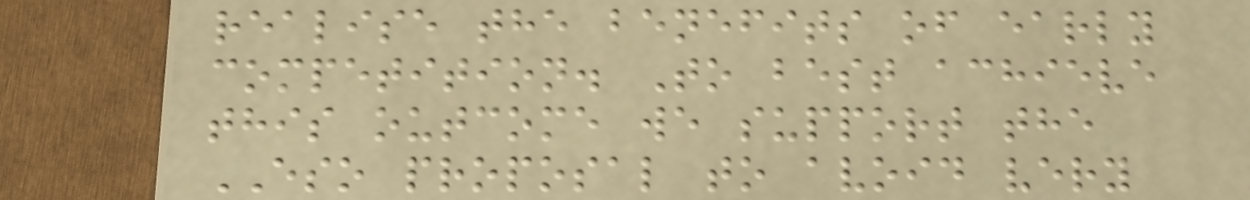realise the benefits of early
competition. To best achieve
this outcome we support the
ESO proposal to avoid very
